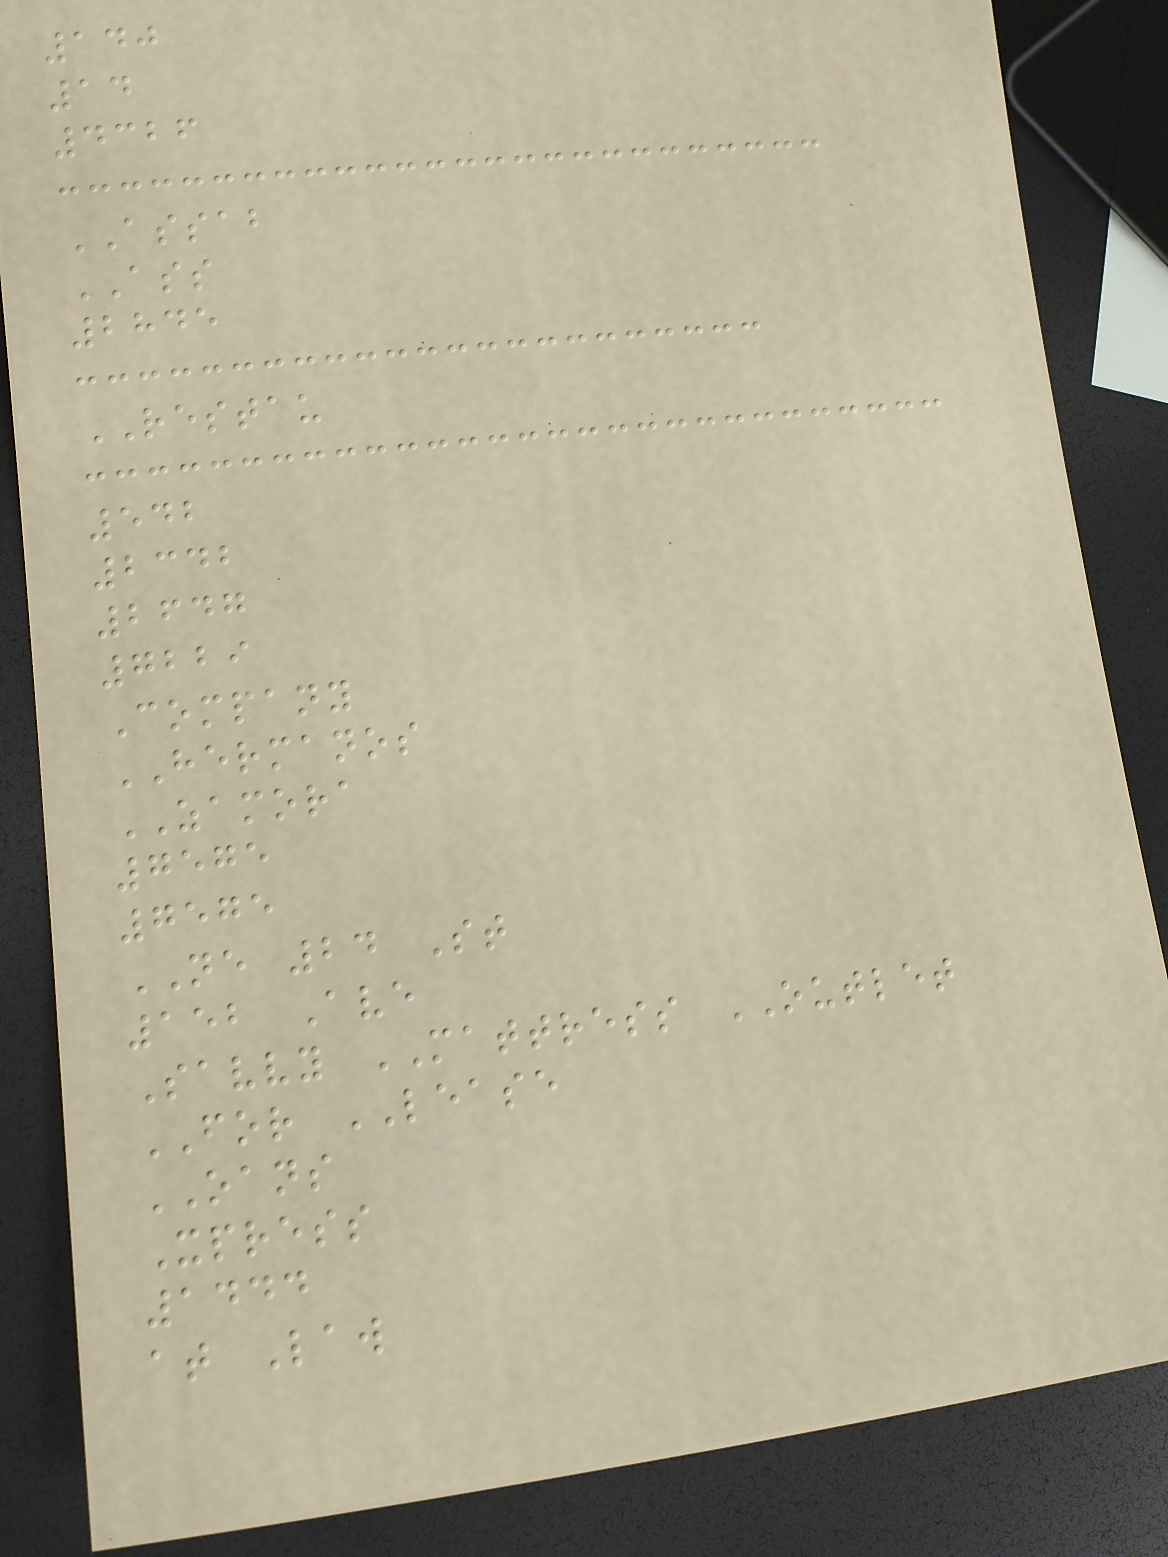140
14
4326
ASSAB
ASS
2845
RESTAU
542
2342
2647
7229
Company
HERMANOS
ZAMORA
7575
7575
NE 24 St
152 Ave
Savvy MATTRESS OUTLET
FOR LEASE
OANS
Xpress
1444
at Law
